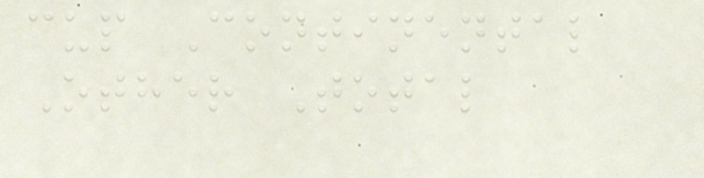cup Continental
Other Total
